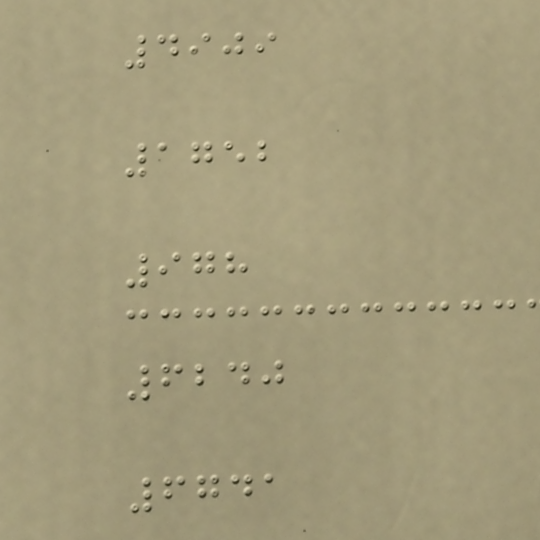4909
1752
978
6240
6741
